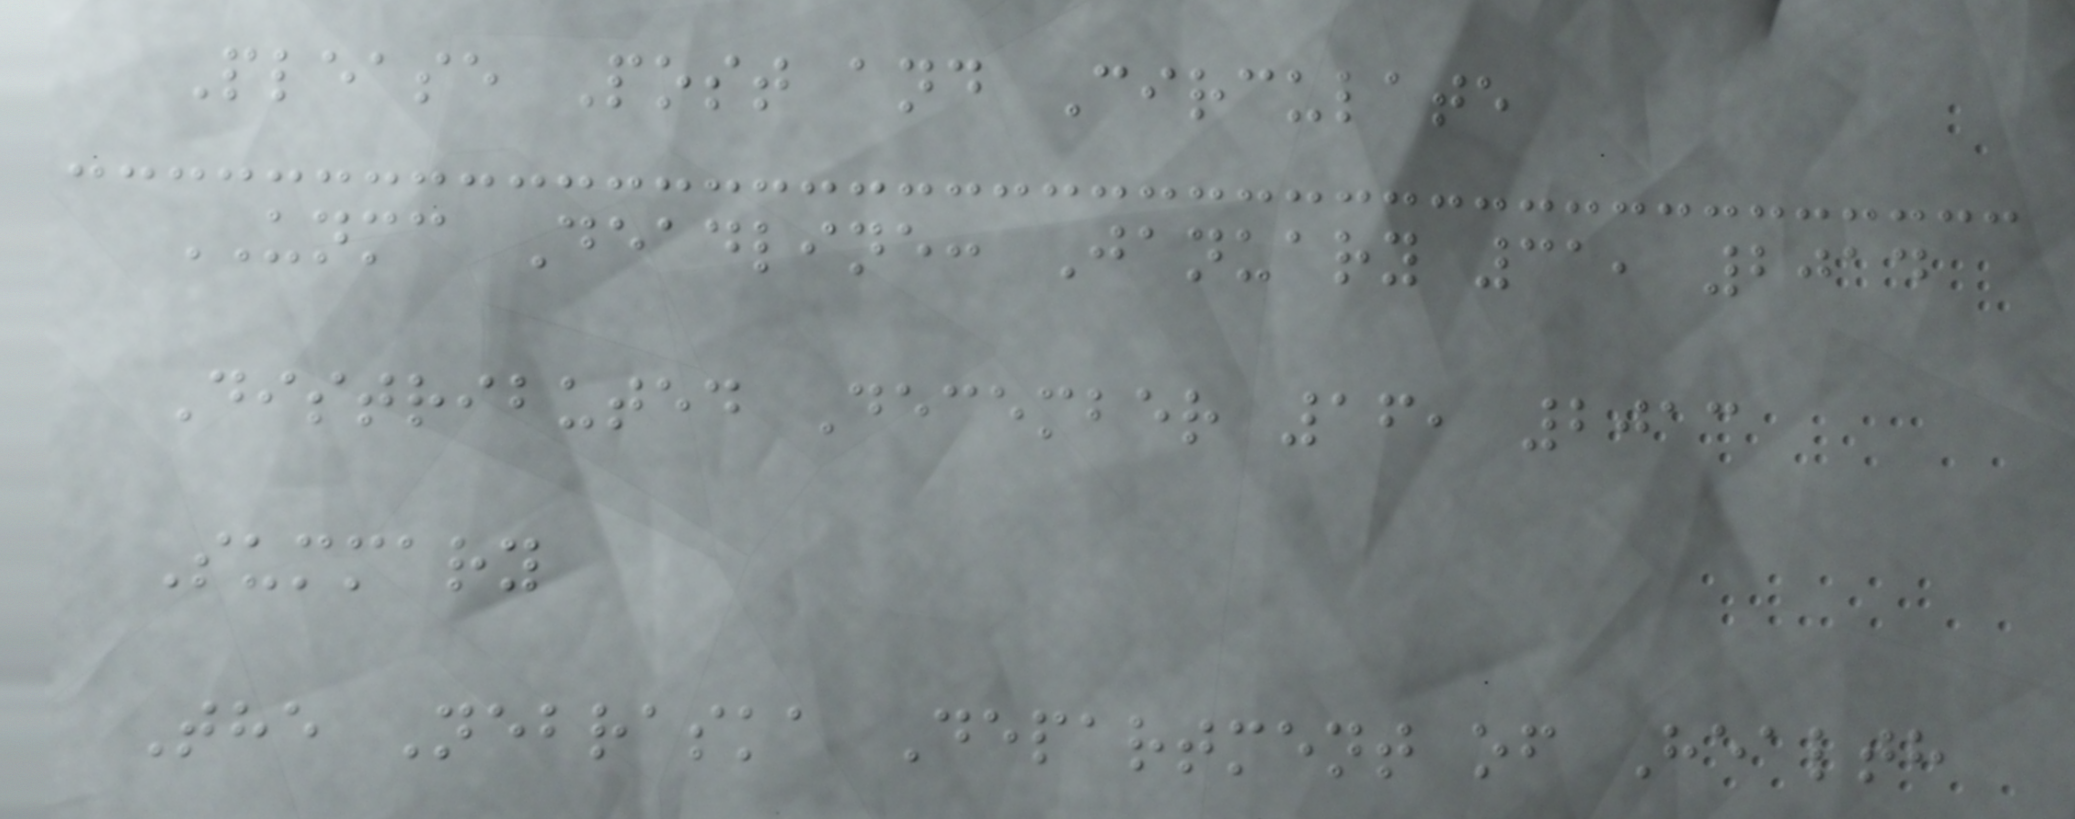Please Post and Circulate
UNMC Deadline: January 31, 2014
Distributed December 16, 2013
Summary
The Nebraska Department of Health
